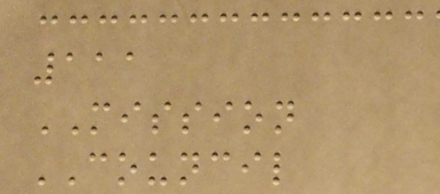111
MISSION
COUNCIL
